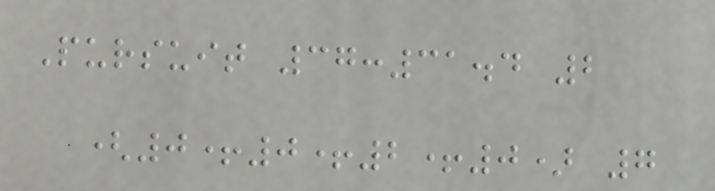Pursuit 37:31.4 2
(0+0+2+0) 7
